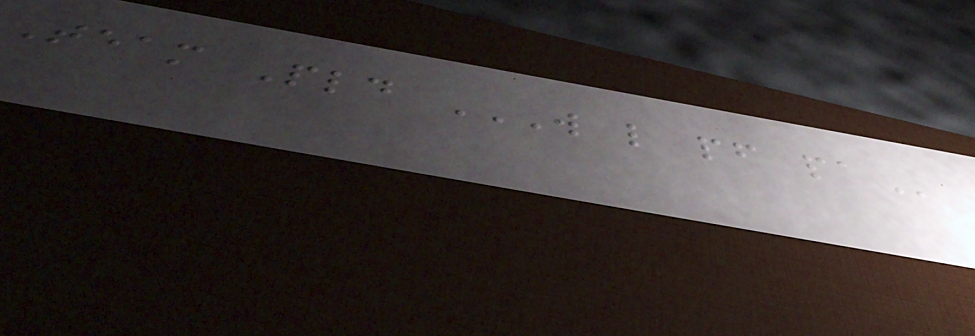Team Pld W L PF PA
